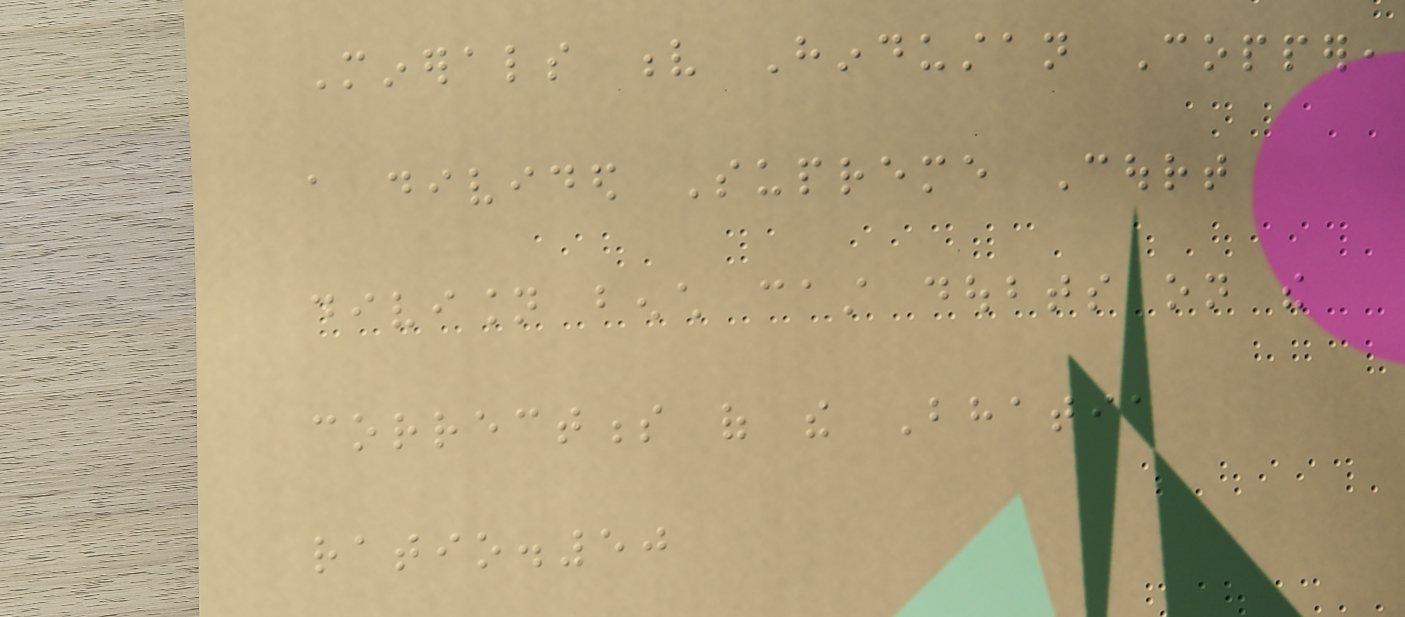Minerals v Hindustan Copper,
a divided Supreme Court
division bench cast doubts on the
correctness of the Bhatia
ratio.50
